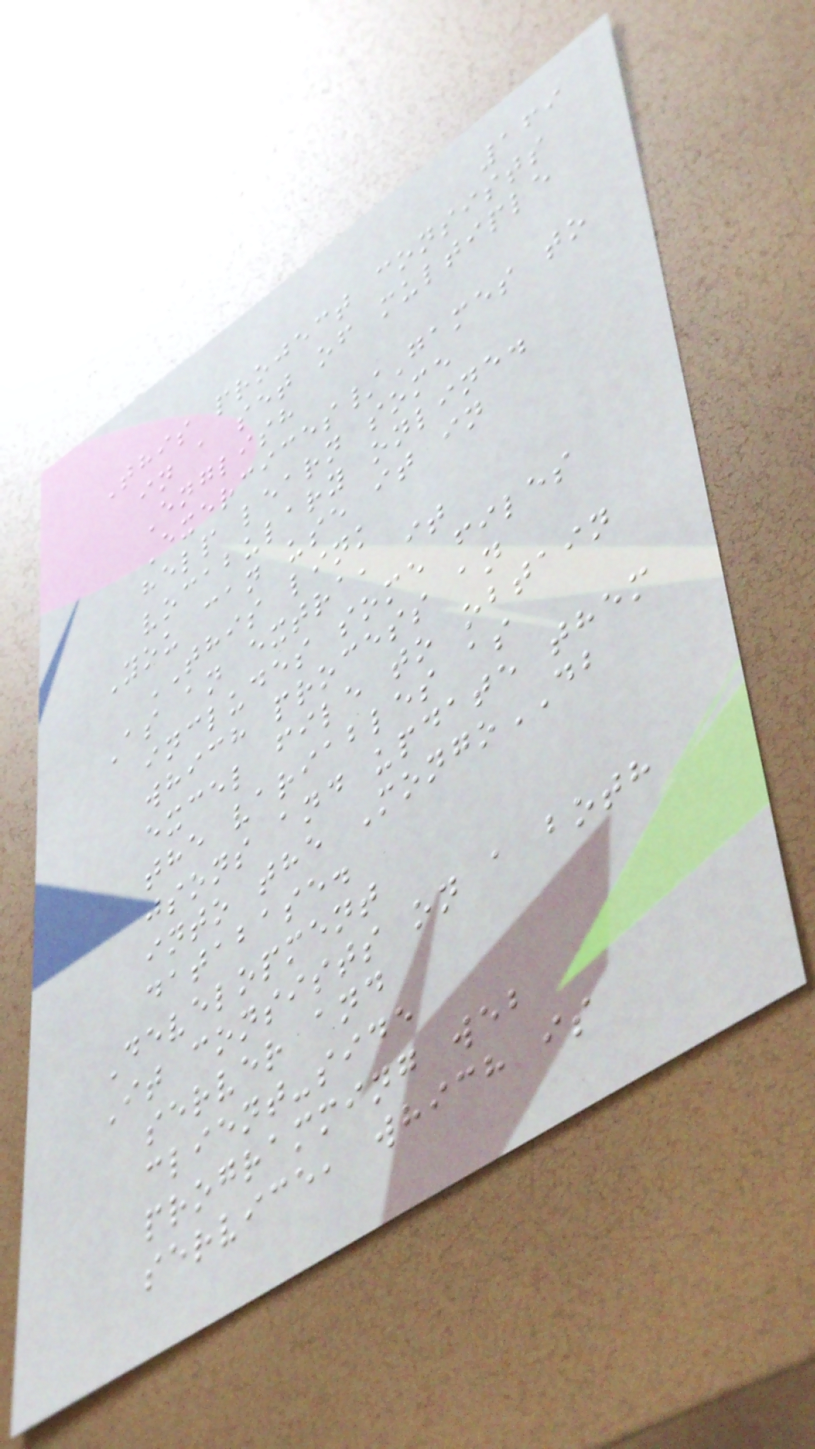169
This project consists
in a set of multiple
English
Exercices/Games to
help learn some
vocabulary online.
You can use it in
THIS link
As an extra, it
includes some files
which process an
excel file to obtain
the variables as
jsons and update them
into the MongoDB
database.
Development
It consists on a both
server and
client-side
programming web
service, which is
